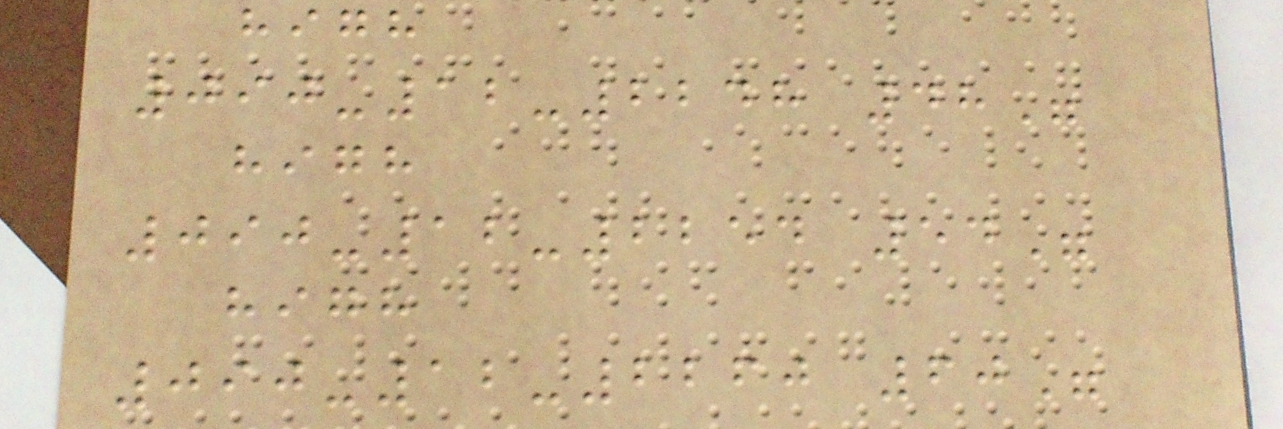high
090-12-2248 48"
high
090-12-2254 54"
high
090-12-2260 60"
